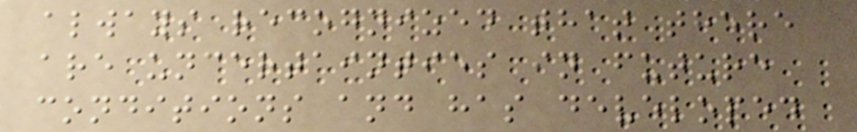always recognized that there
are uncertainties in future
conditions and has developed
